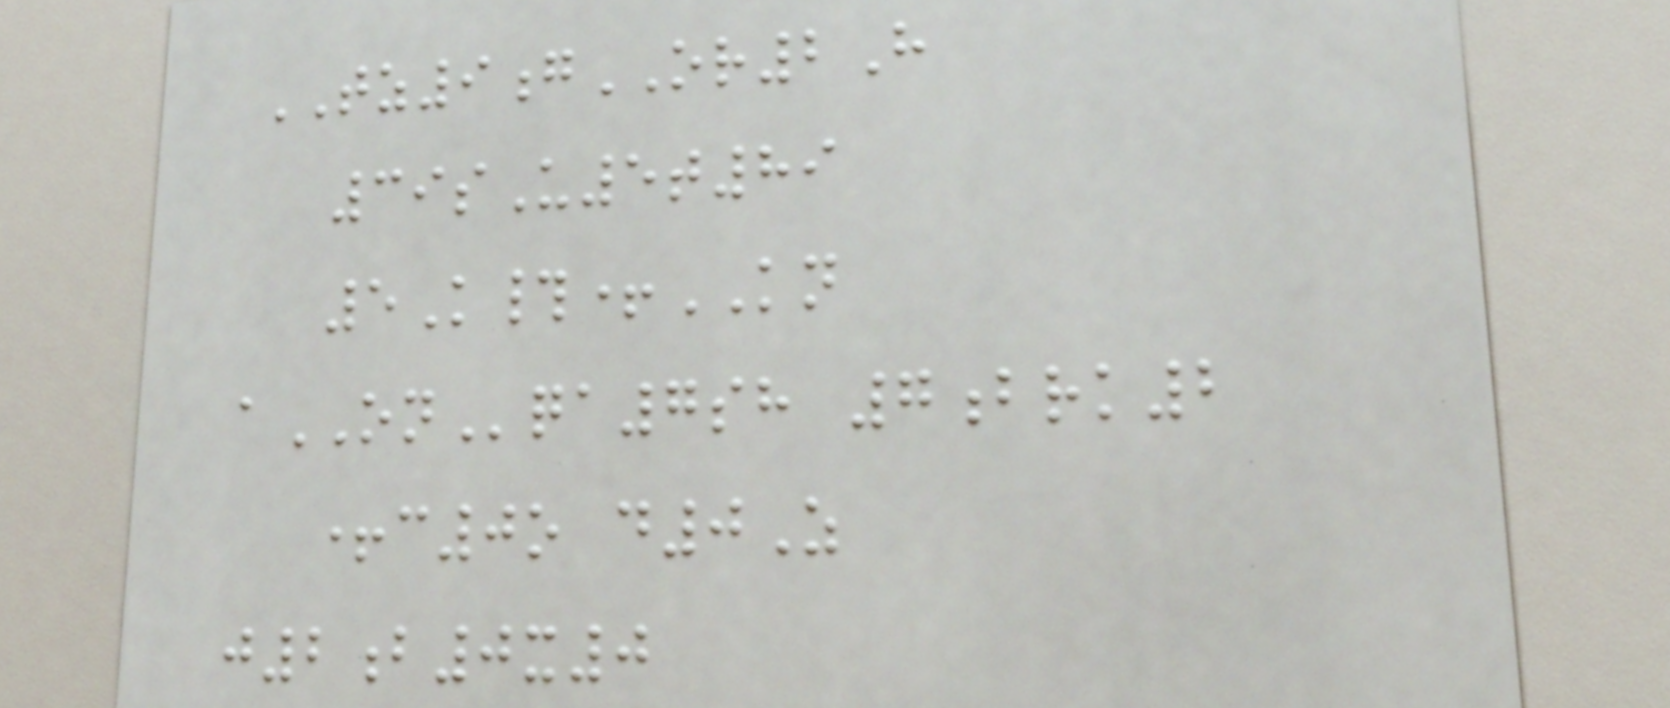TZ9gOR2H
39sU5t89
5K#+KN
aONqa7sh 7brk2
+c0o d0Z
j2b0x0
